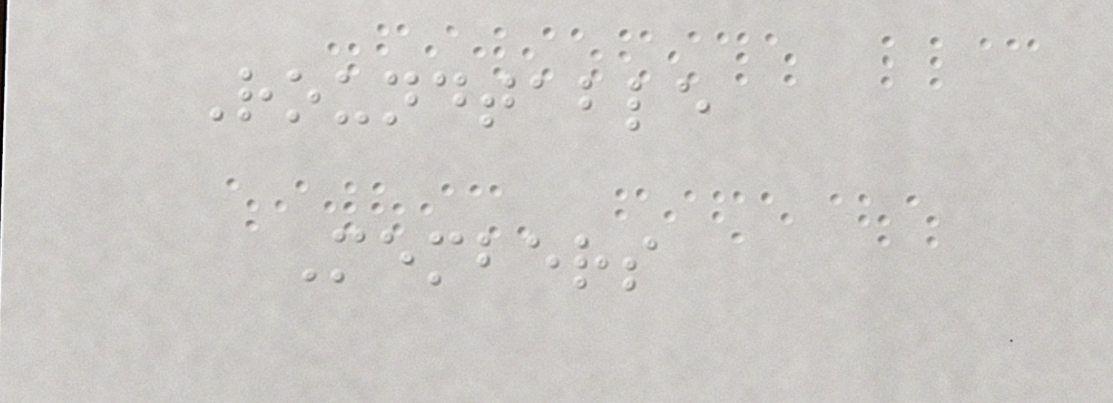Roundtable
Members
